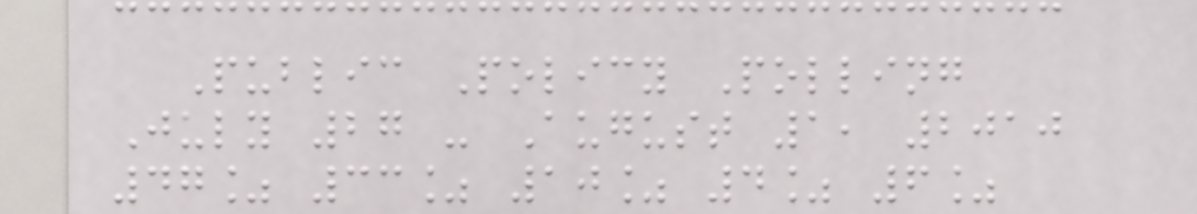Public Policy Polling
July 27 - August 1, 2010
47% 33% 10% 4% 6%
